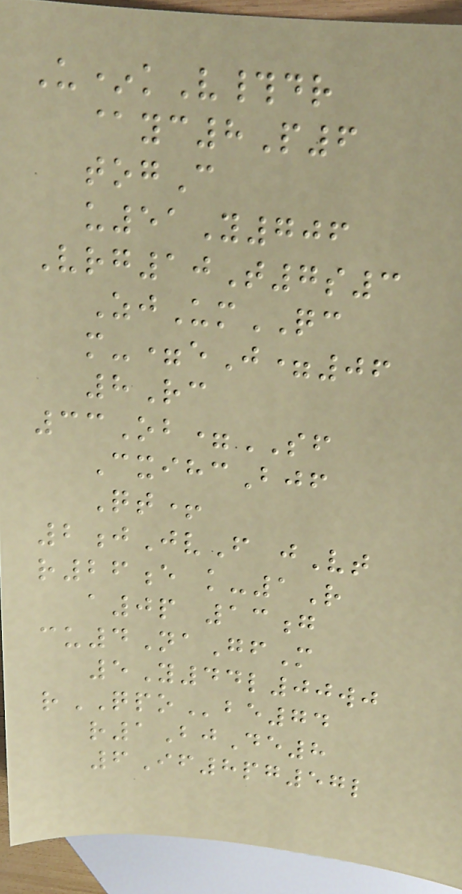U*kV#dr
@yc8P6
togC
u51Y706
Vrg10T7s3
ZjUmQC
m-=eJ=06
8Rc
33Ob=SF
CxihcBjf
Qt+
2jJvF jVt
r26e k-1R
a0p 13g
cu4NaGfM
5Y44l00wj
rQPObe74
r1BjDe8
6If8pg57l
